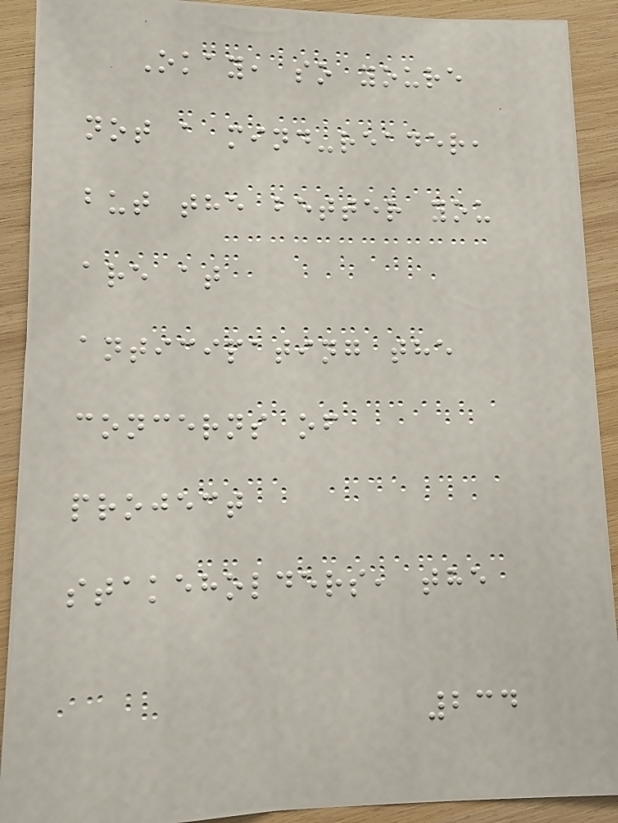Okay, so youre
not a mind-reader,
but the better you
are at
anticipating the
concerns of
project
stakeholders, the
234
